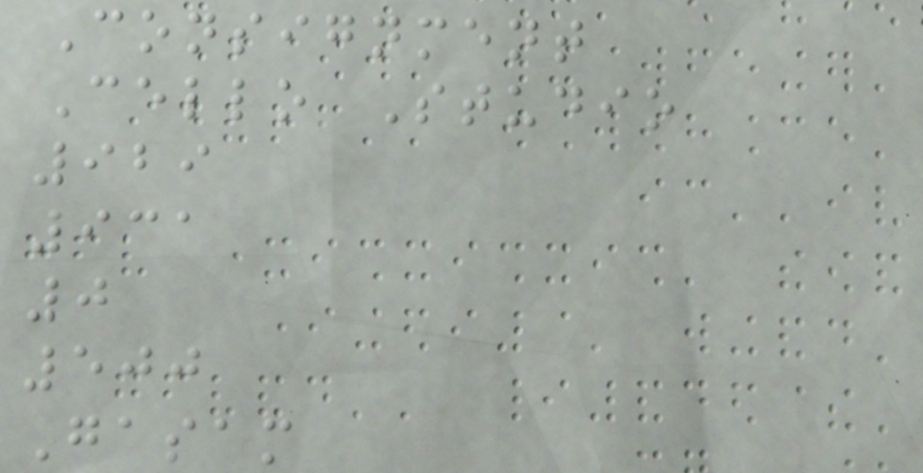Consignment
Cello Studio
929
931
0
500
Gasam
